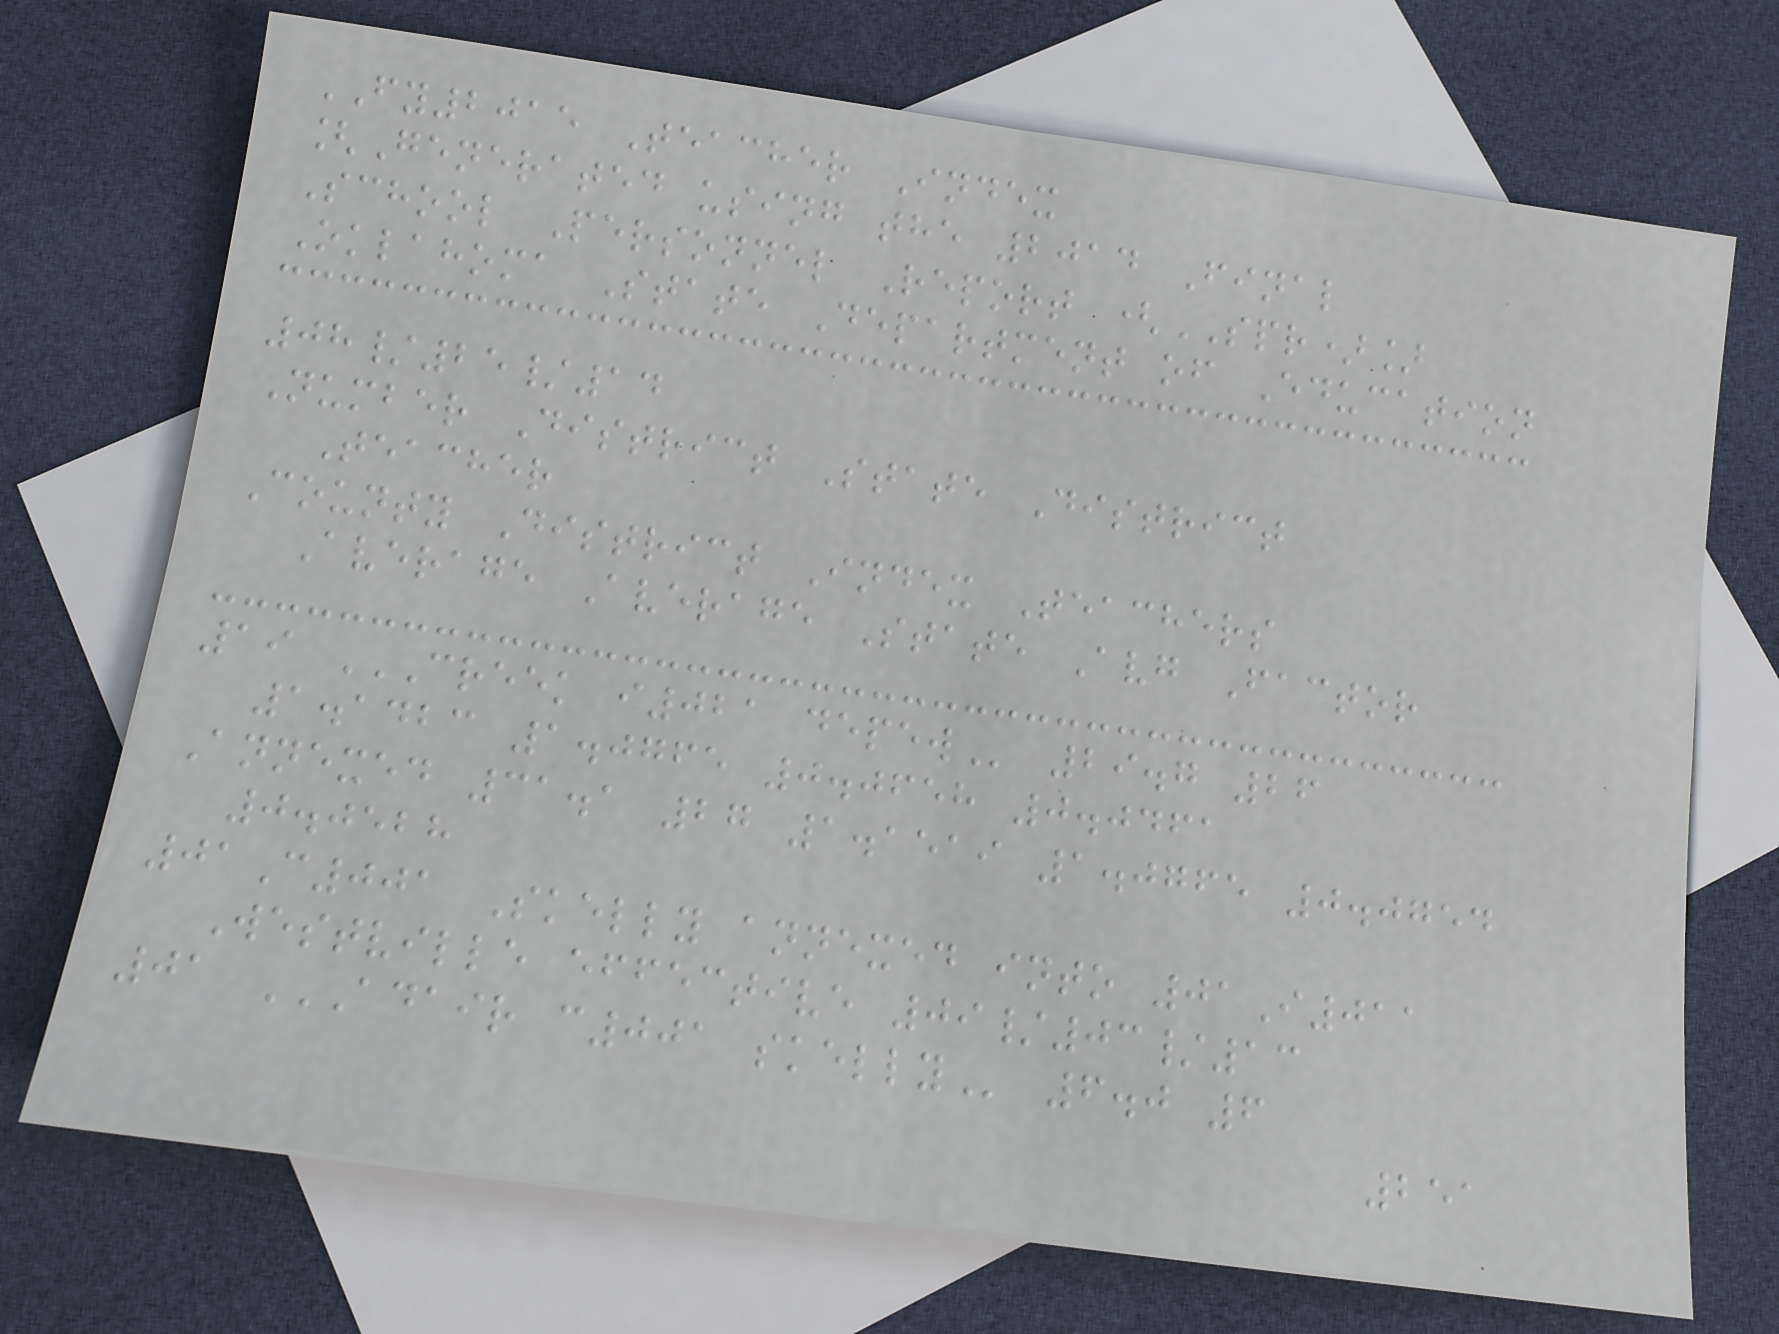FY2015 Teacher Index
[Generated using the 2014 Final
School Personnel Report (SPR)]
Oklahoma State Department of Education
08/25/14
Number District State District
Teacher
County District Index Teachers
Average Average State Avg Factor
19 CREEK I021 DEPEW 29.7 26
1.1423 1.0765 0.0658 0.0461
Annexed 31.1 27 1.1519 1.0765 0.0754
0.0528
01C001 Skelly annexed into 01I011
Westville effective 09/03/13
01 ADAIR C001 SKELLY 6.0 6
251
